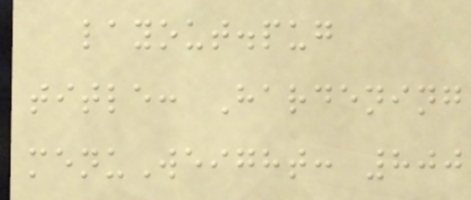layout.pug
title: Hardening
menuWeight: 800
